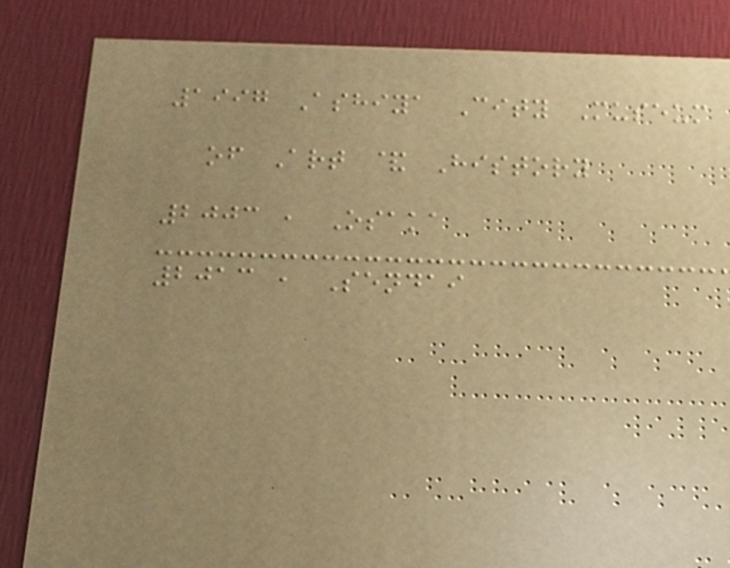1997 Ashiya City Museum
of Art & History
2003 , Osaka
2013 , Sendai
